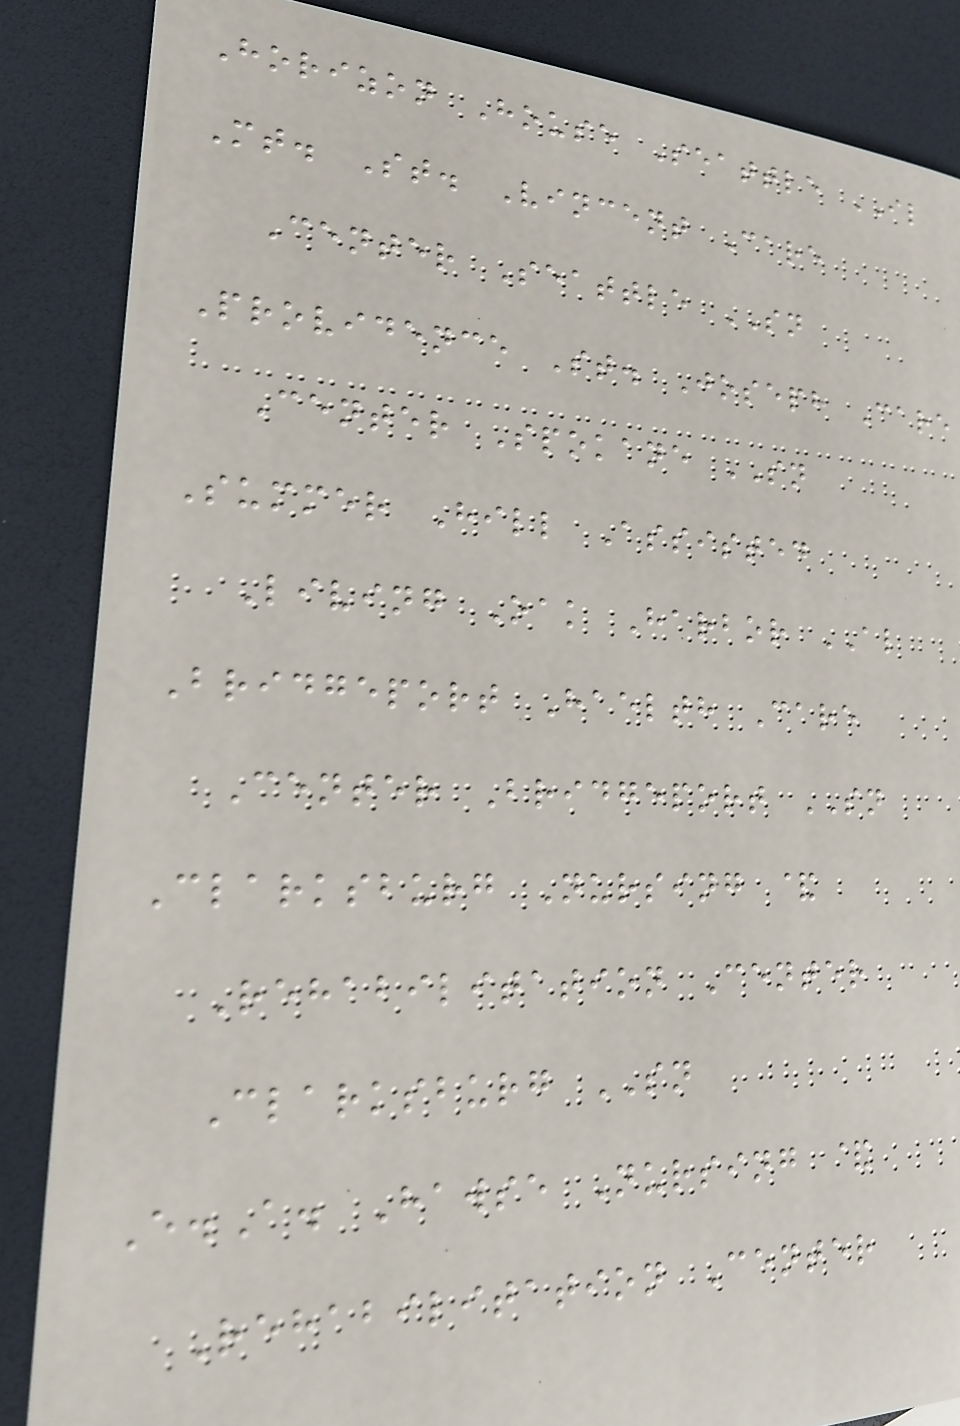Horizon House Seattle IL
Mt. St. Vincent Care
Center Seattle SN
Providence St. Joseph Care
Center Spokane SN
Summer Hill Assisted
Living Oak Harbor AL
Bridgeport Haelth Care
Center Bridgeport SN
Clarksburg Nursing &
Rehabilitation Center
Clarksburg SN
E.A. Hawse Nursing &
Rehabilitation Center
